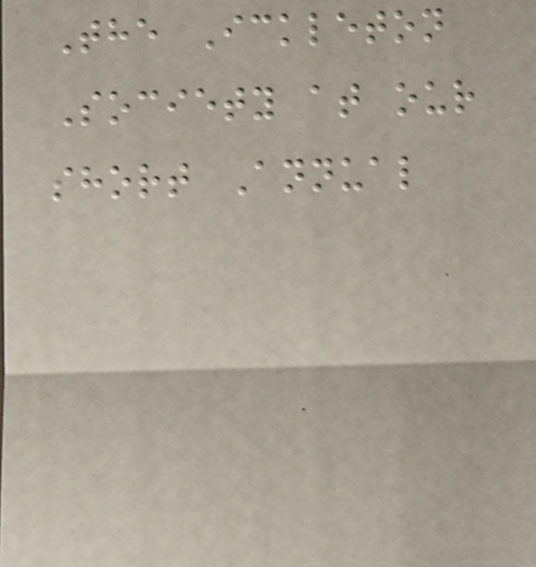The Ickleton
Society at our
short Annual
